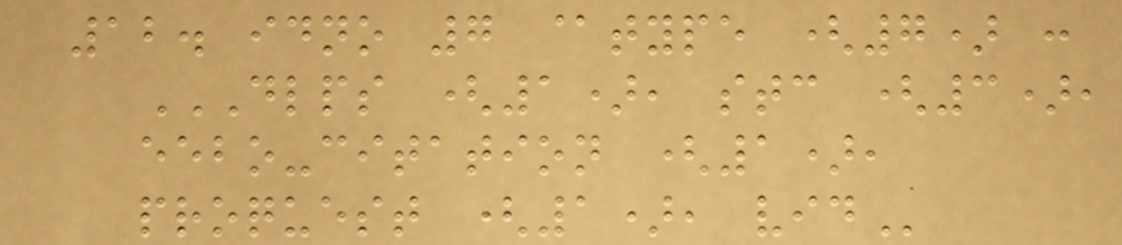12. idno 7 @type (7) :
DLPS (1), STC (3),
EEBO-CITATION (1),
PROQUEST (1), VID
